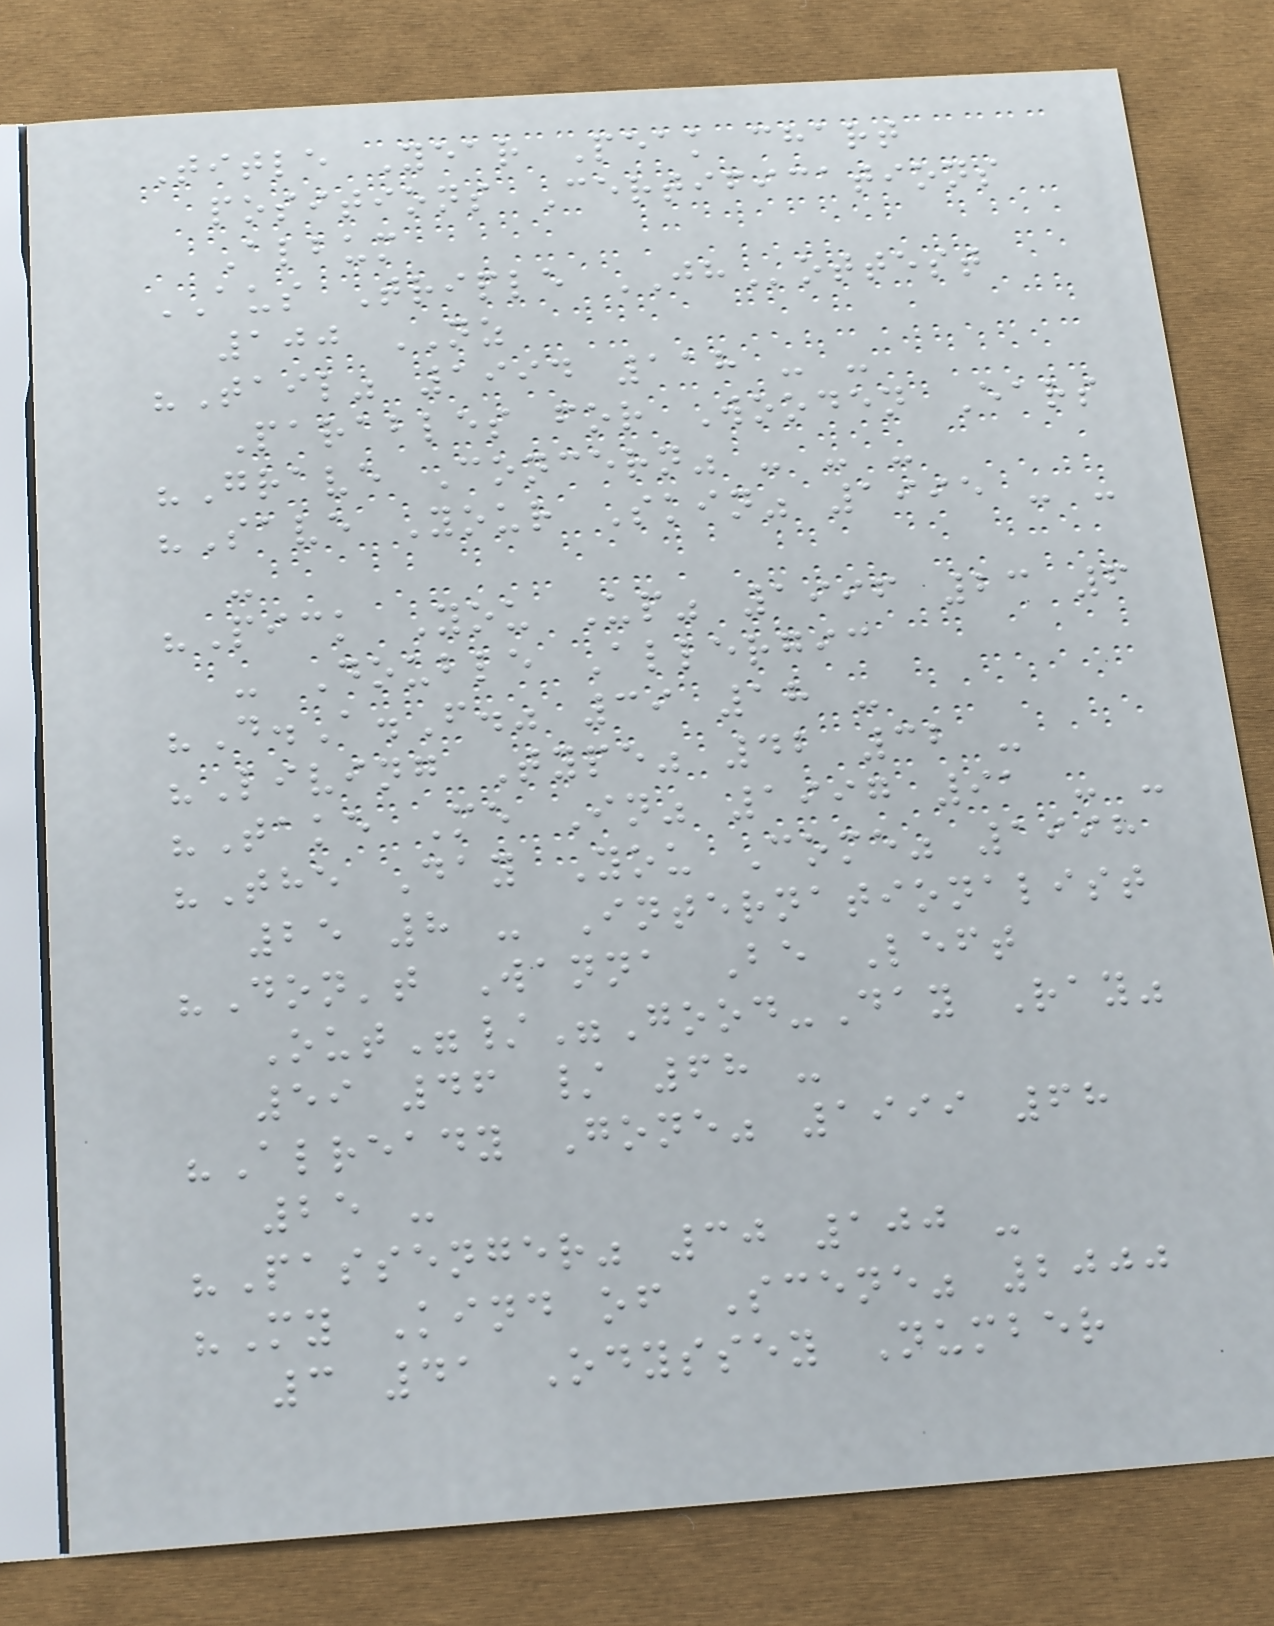Title Year Peak chart
positions Certifications
Album
AUS Triple JHottest
100 NZ
"Tail" 1994 118 - -
Parables for Wooden Ears
"Grave Concern" - - -
"Save Your Skin" 1995 - -
-
"Pick You Up" 1996 23 6
- Double Allergic
"D.A.F." 39 18 -
"Living Type" 42 32 -
"Take Me In" 1997 91 - -
"The Day You Come" 1998
25 8 - Internationalist
"Don't Wanna Be Left
Out"/"Good-Day Ray"
59 46 / 68 -
"Already Gone" 1999 68
25 -
"Passenger" 30 100 -
"My Kind of Scene" 2000
3 41 Odyssey Number
